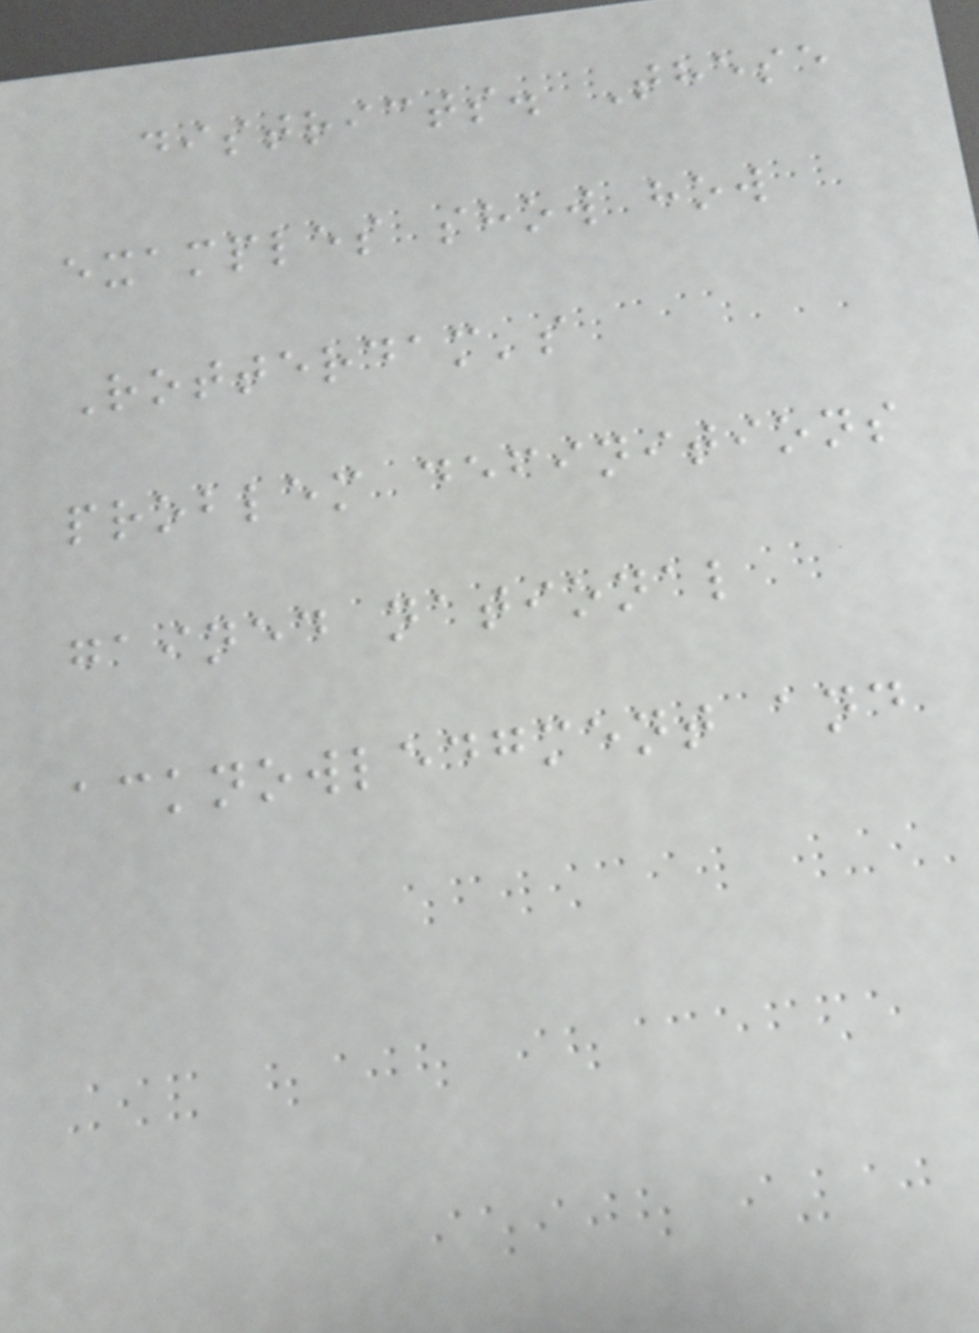districts. These
examples show how
Rotterdam's
problem definitions
gained national
acknowledgment and
